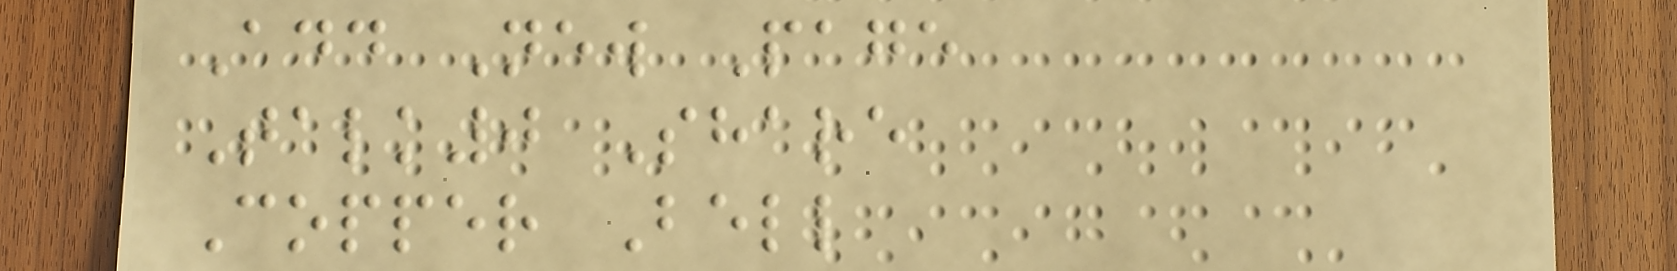Add New Page
Talk0 Share
Copper Bell
